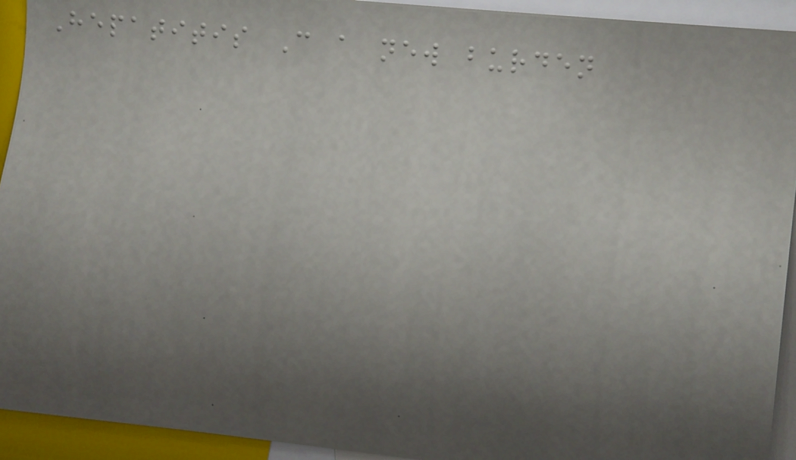Hepatitis C a new burden
